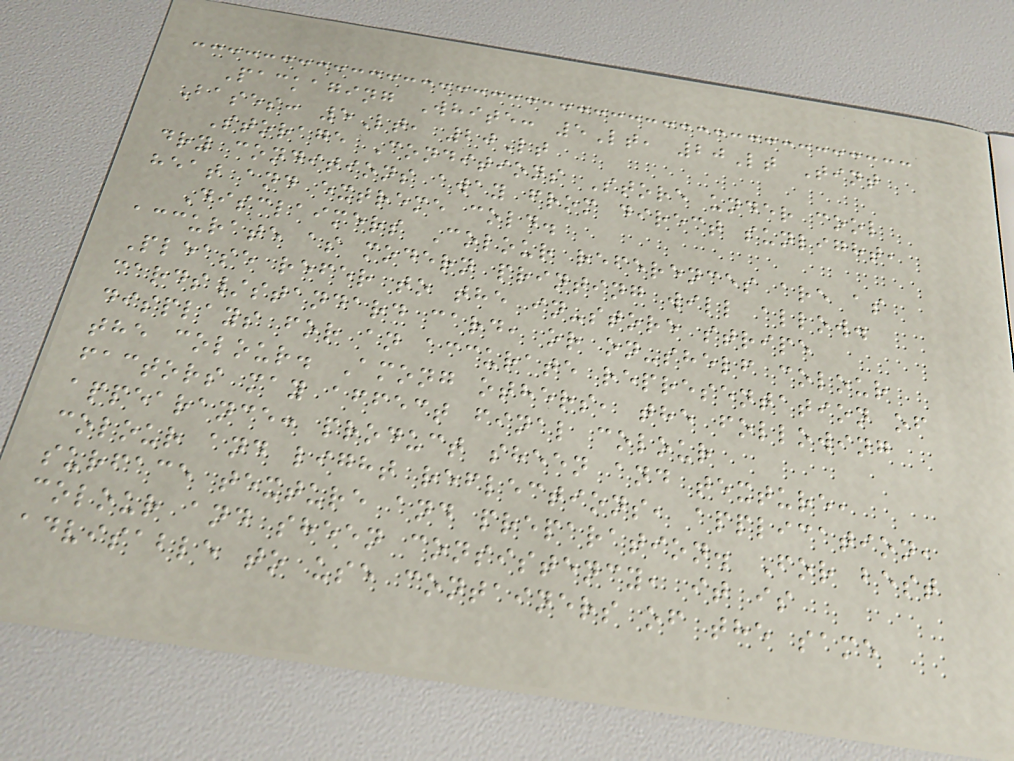Packaging White: 5Lt, 20Lt Tint
Bases: 5Lt, 20Lt
Storage Conditions Store under cool
dry conditions away from direct sunlight,
heat and extreme cold.
Disclaimers Colour references are as
accurate as modern printing will allow.
Please refer to the in-store stripe
cards/standard card, or on-shelf colour
displays for an accurate representation of
the colour. Among others, the following
factors may affect final colour
appearance: product sheen and texture,
colour and light reflections, application,
surface texture and preparation. For best
colour and sheen consistency, it is
advisable to use containers of the same
